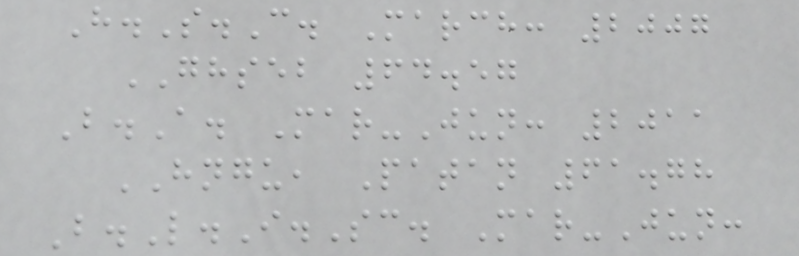H.S.C. March: 2007
GHSEB 64.57
B.A. Mar-Jun: 2011
HNGU, Patan 61.78
B.L.I.Sc. Mar-Jun:
